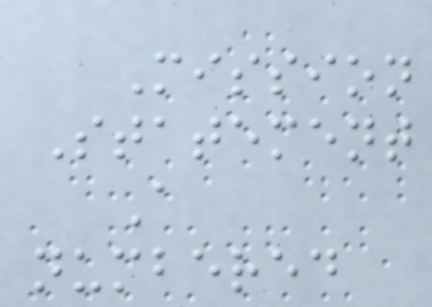Mission
Statement
A
numbered
